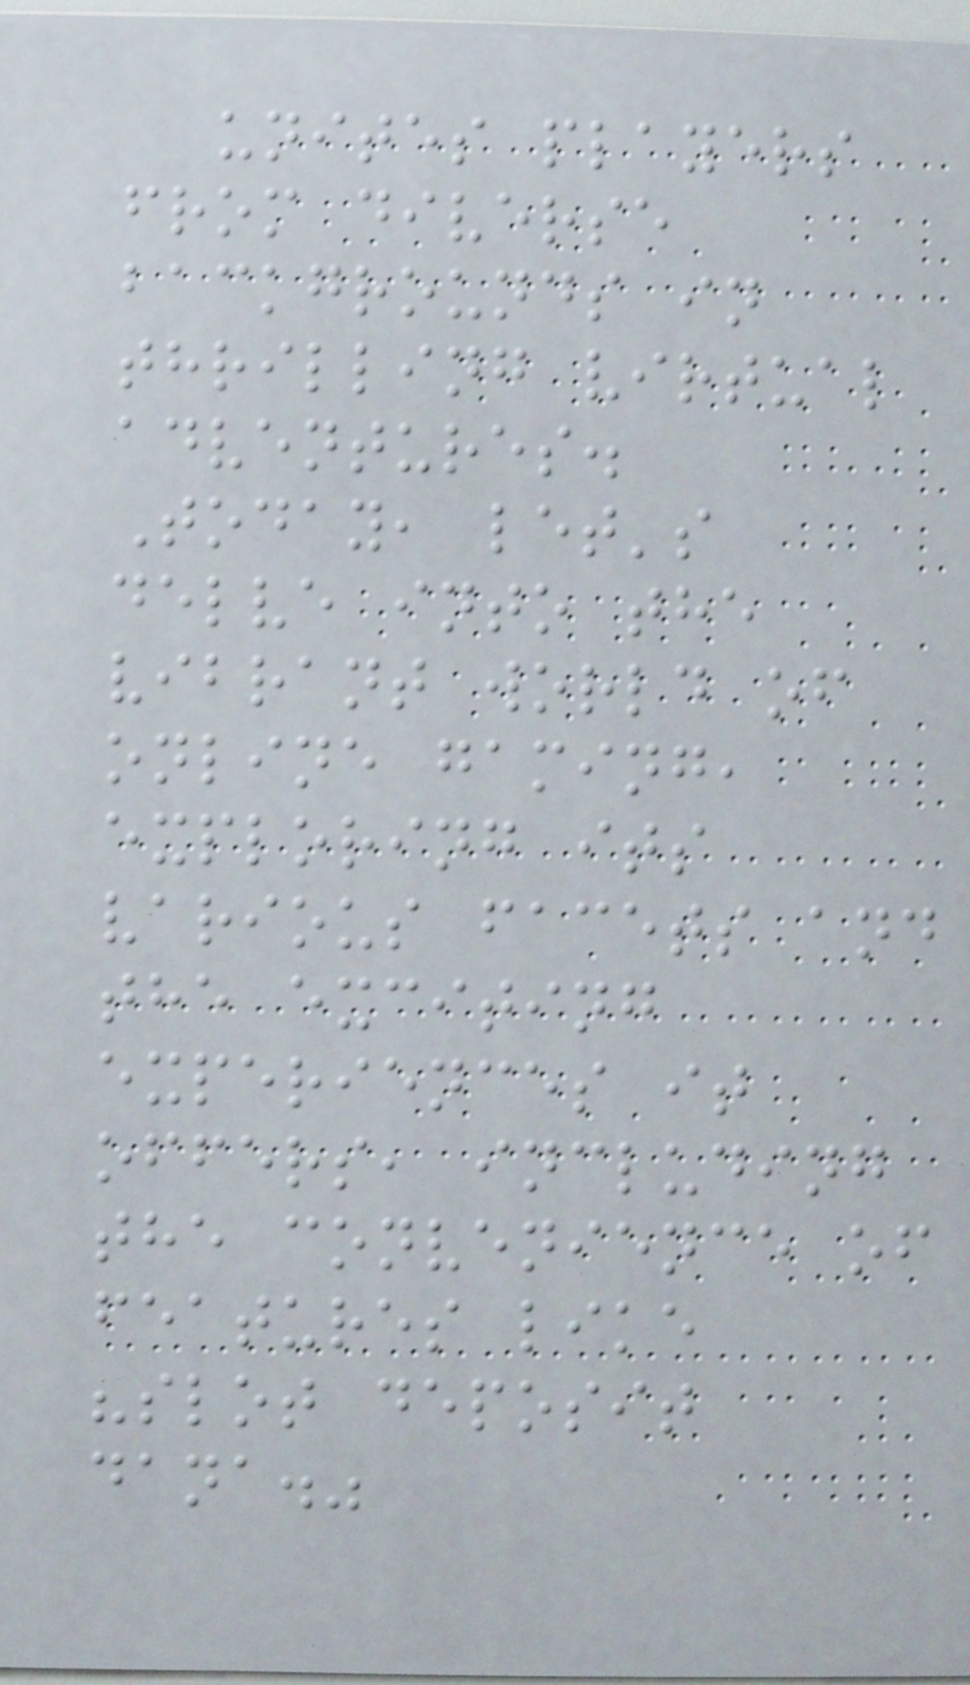unites players
from diverse
backgrounds in
thrilling virtual
adventures.
Today, let's
delve into the
vibrant world of
online gaming,
exploring its
various facets and
the exciting
experiences it
offers, including
the convenience of
features like
"slot deposit
dana."
